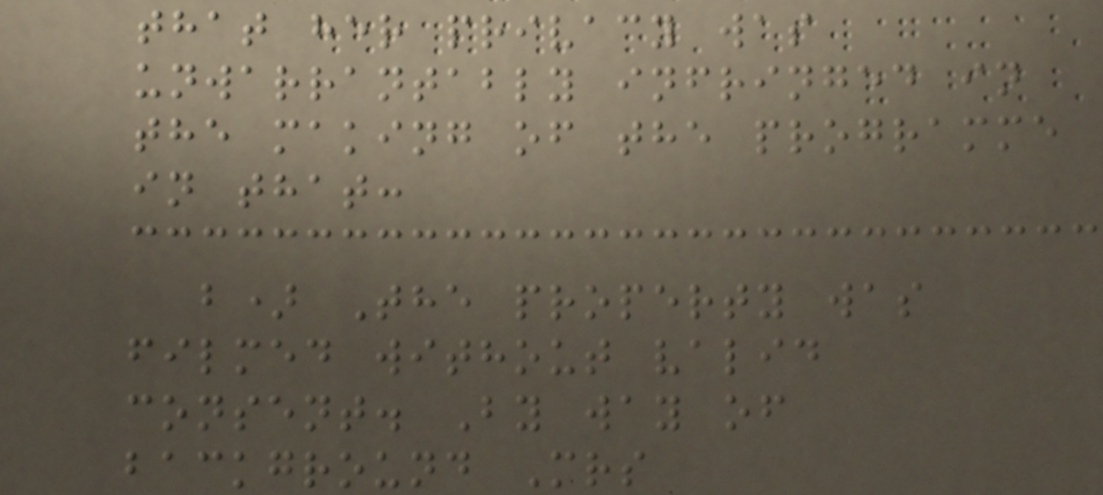that her privacy was
unwarrantably infringed in
the making of the programme
in that:
b) The property was
filmed without valid
consent. By way of
background Mrs
